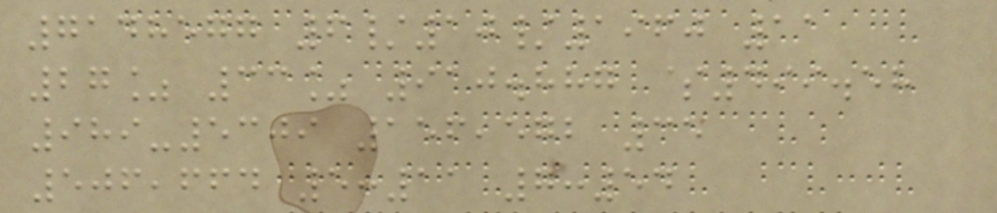7148577 6/10/1960 11
27% 33% 910.887 $499.58
989-5309 156,572 35
506,664 5:11 7:54
